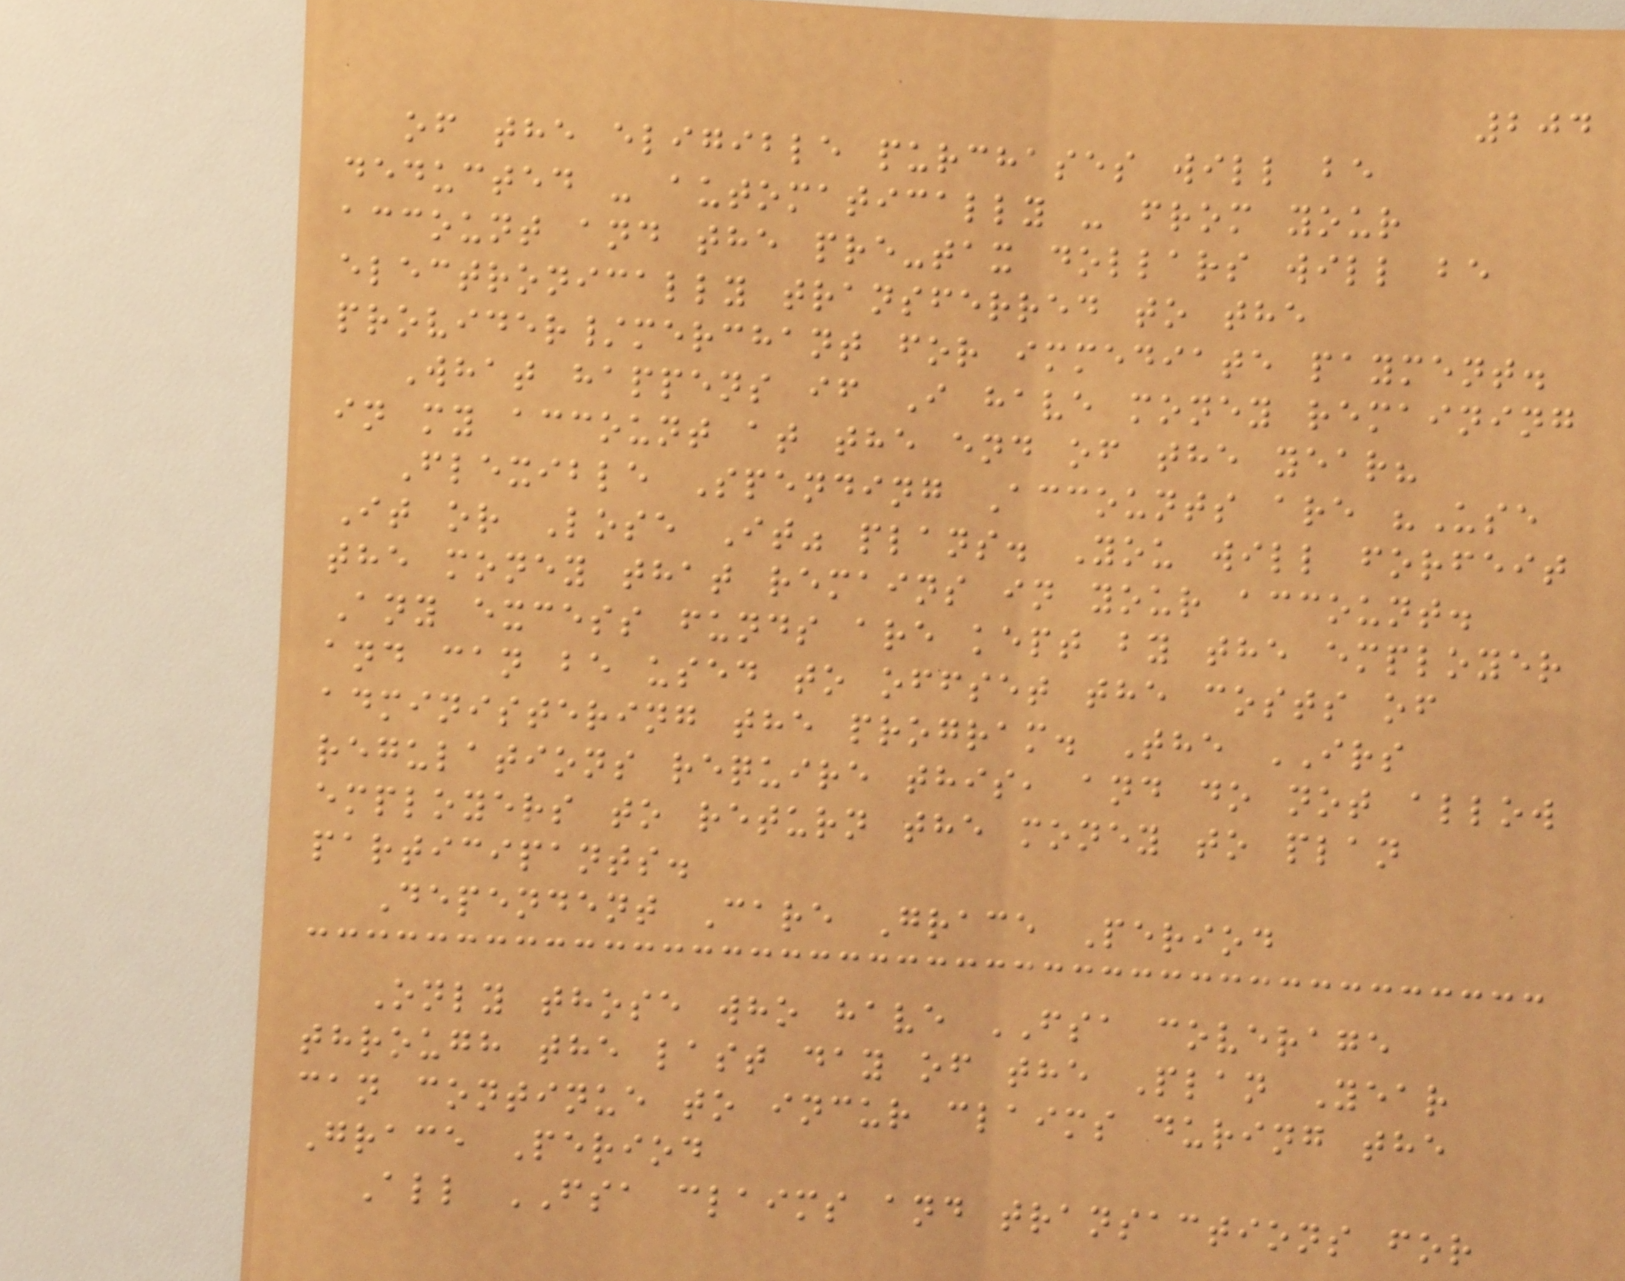204
of the eligible purchases will be
deducted - automatically - from your
account and the pre-tax dollars will be
electronically transferred to the
provider/merchant for immediate payment.
What happens if I have money remaining
in my account at the end of the year?
Flexible Spending Accounts are "Use
It or Lose It" plans. You will forfeit
the money that remains in your account.
Any excess funds are kept by the employer
and can be used to offset the costs of
administering the program. The IRS
regulations require this, and do not allow
employers to return the money to plan
participants.
Dependent Care Grace Period
Only those who have FSA coverage
through the last day of the Plan Year
can continue to incur claims during the
Grace Period
All FSA claims and transactions for
